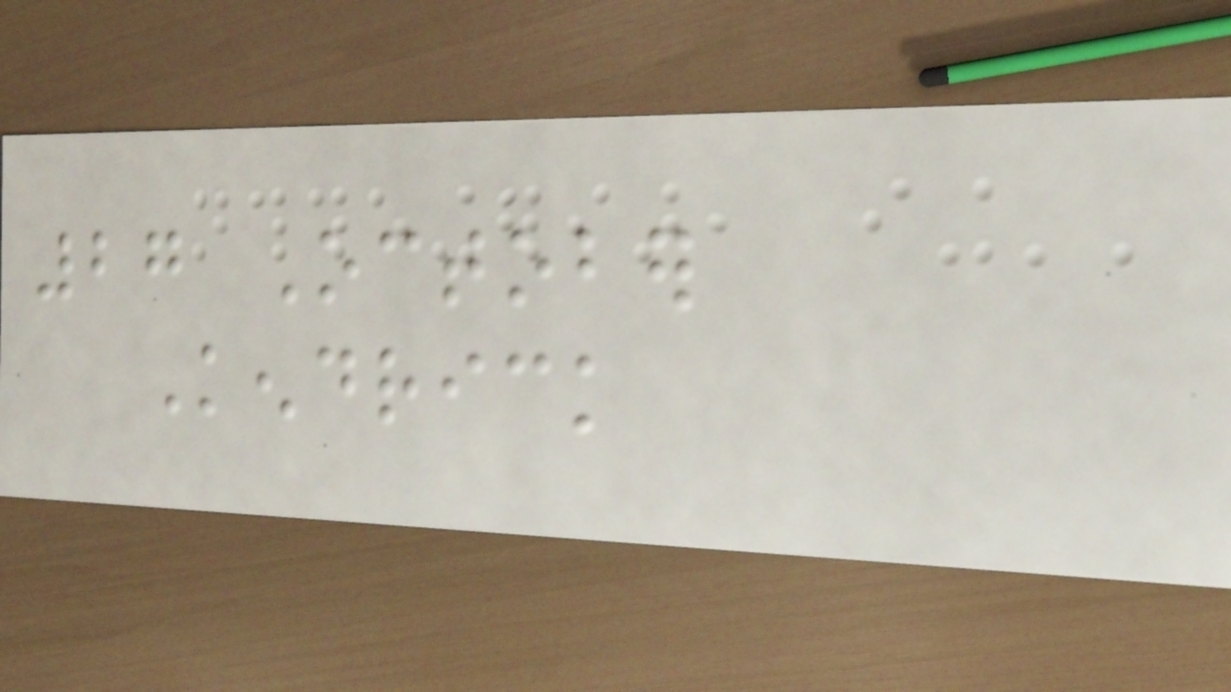27 October
Kendrick
